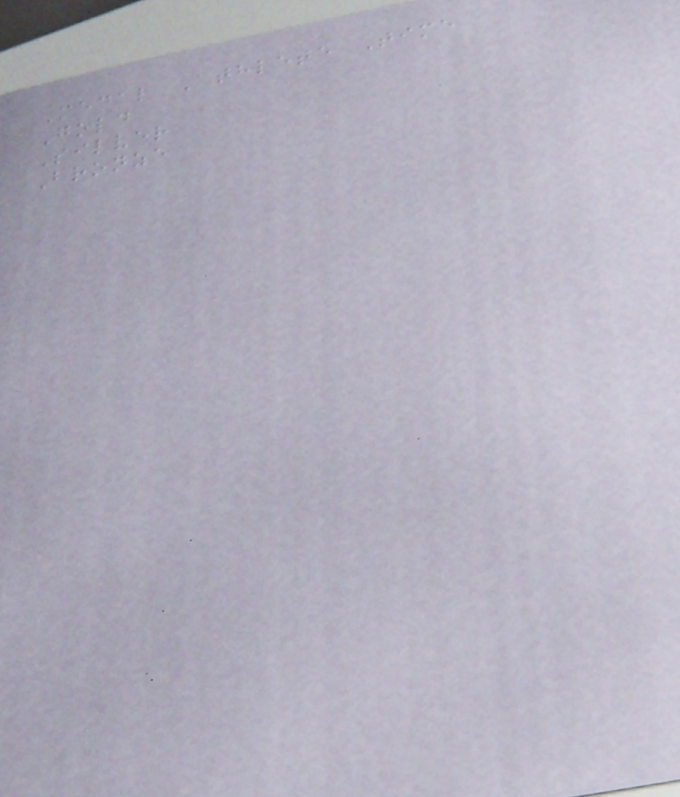Medal Athlete Time
Gold
Silver
Bronze
